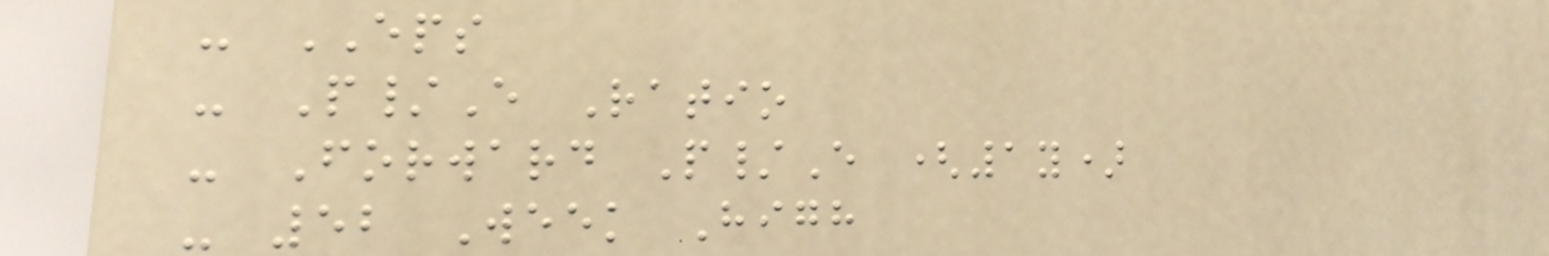- EPS
- P/E Ratio
- Forward P/E (1y)
- 52 Week High
